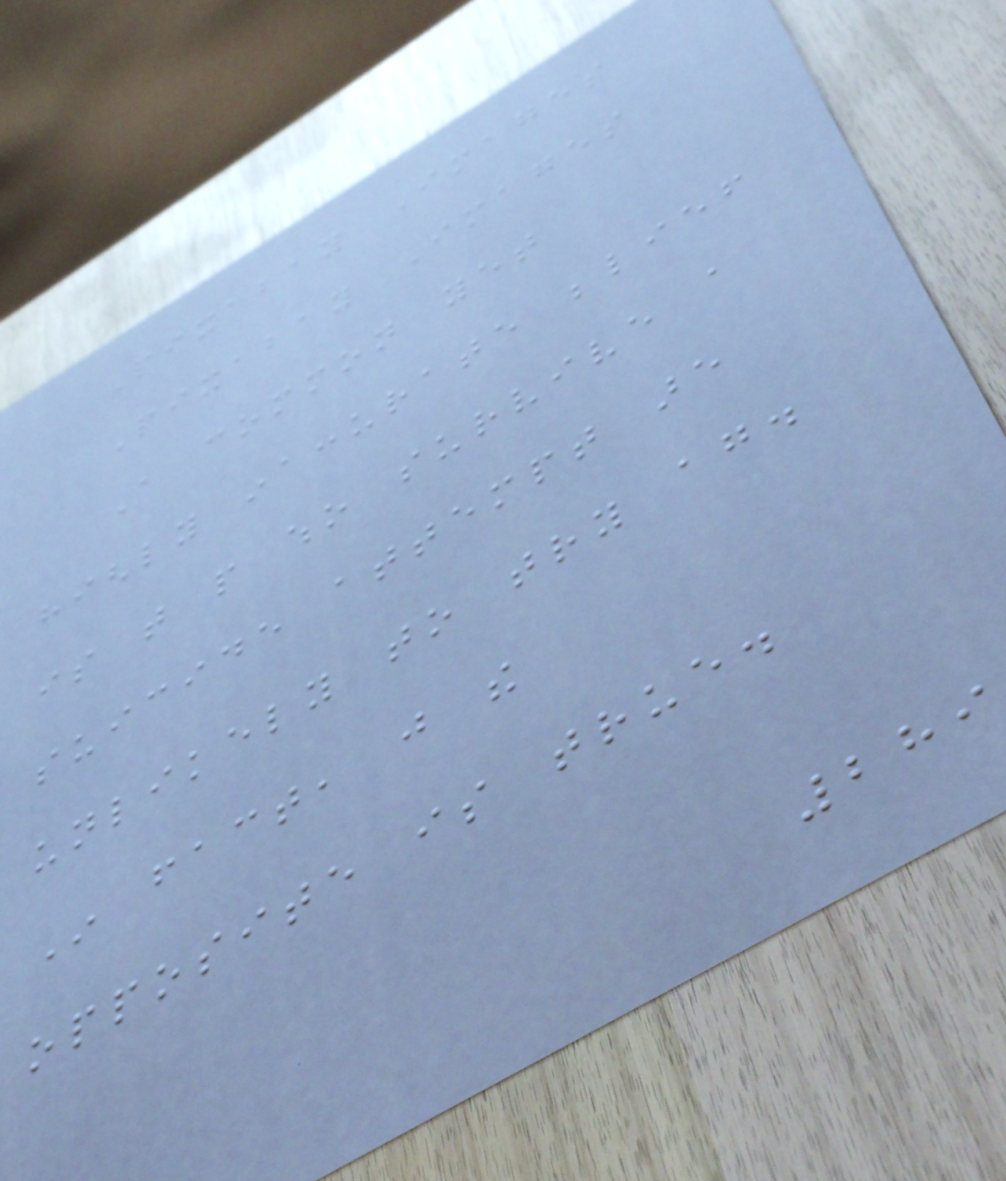Pixabay Images
Pixabay Images
A common yet
highly inaccurate belief
is that people who survive a
suicide attempt are
unlikely to try again.
In fact, just the
opposite is true.
289
